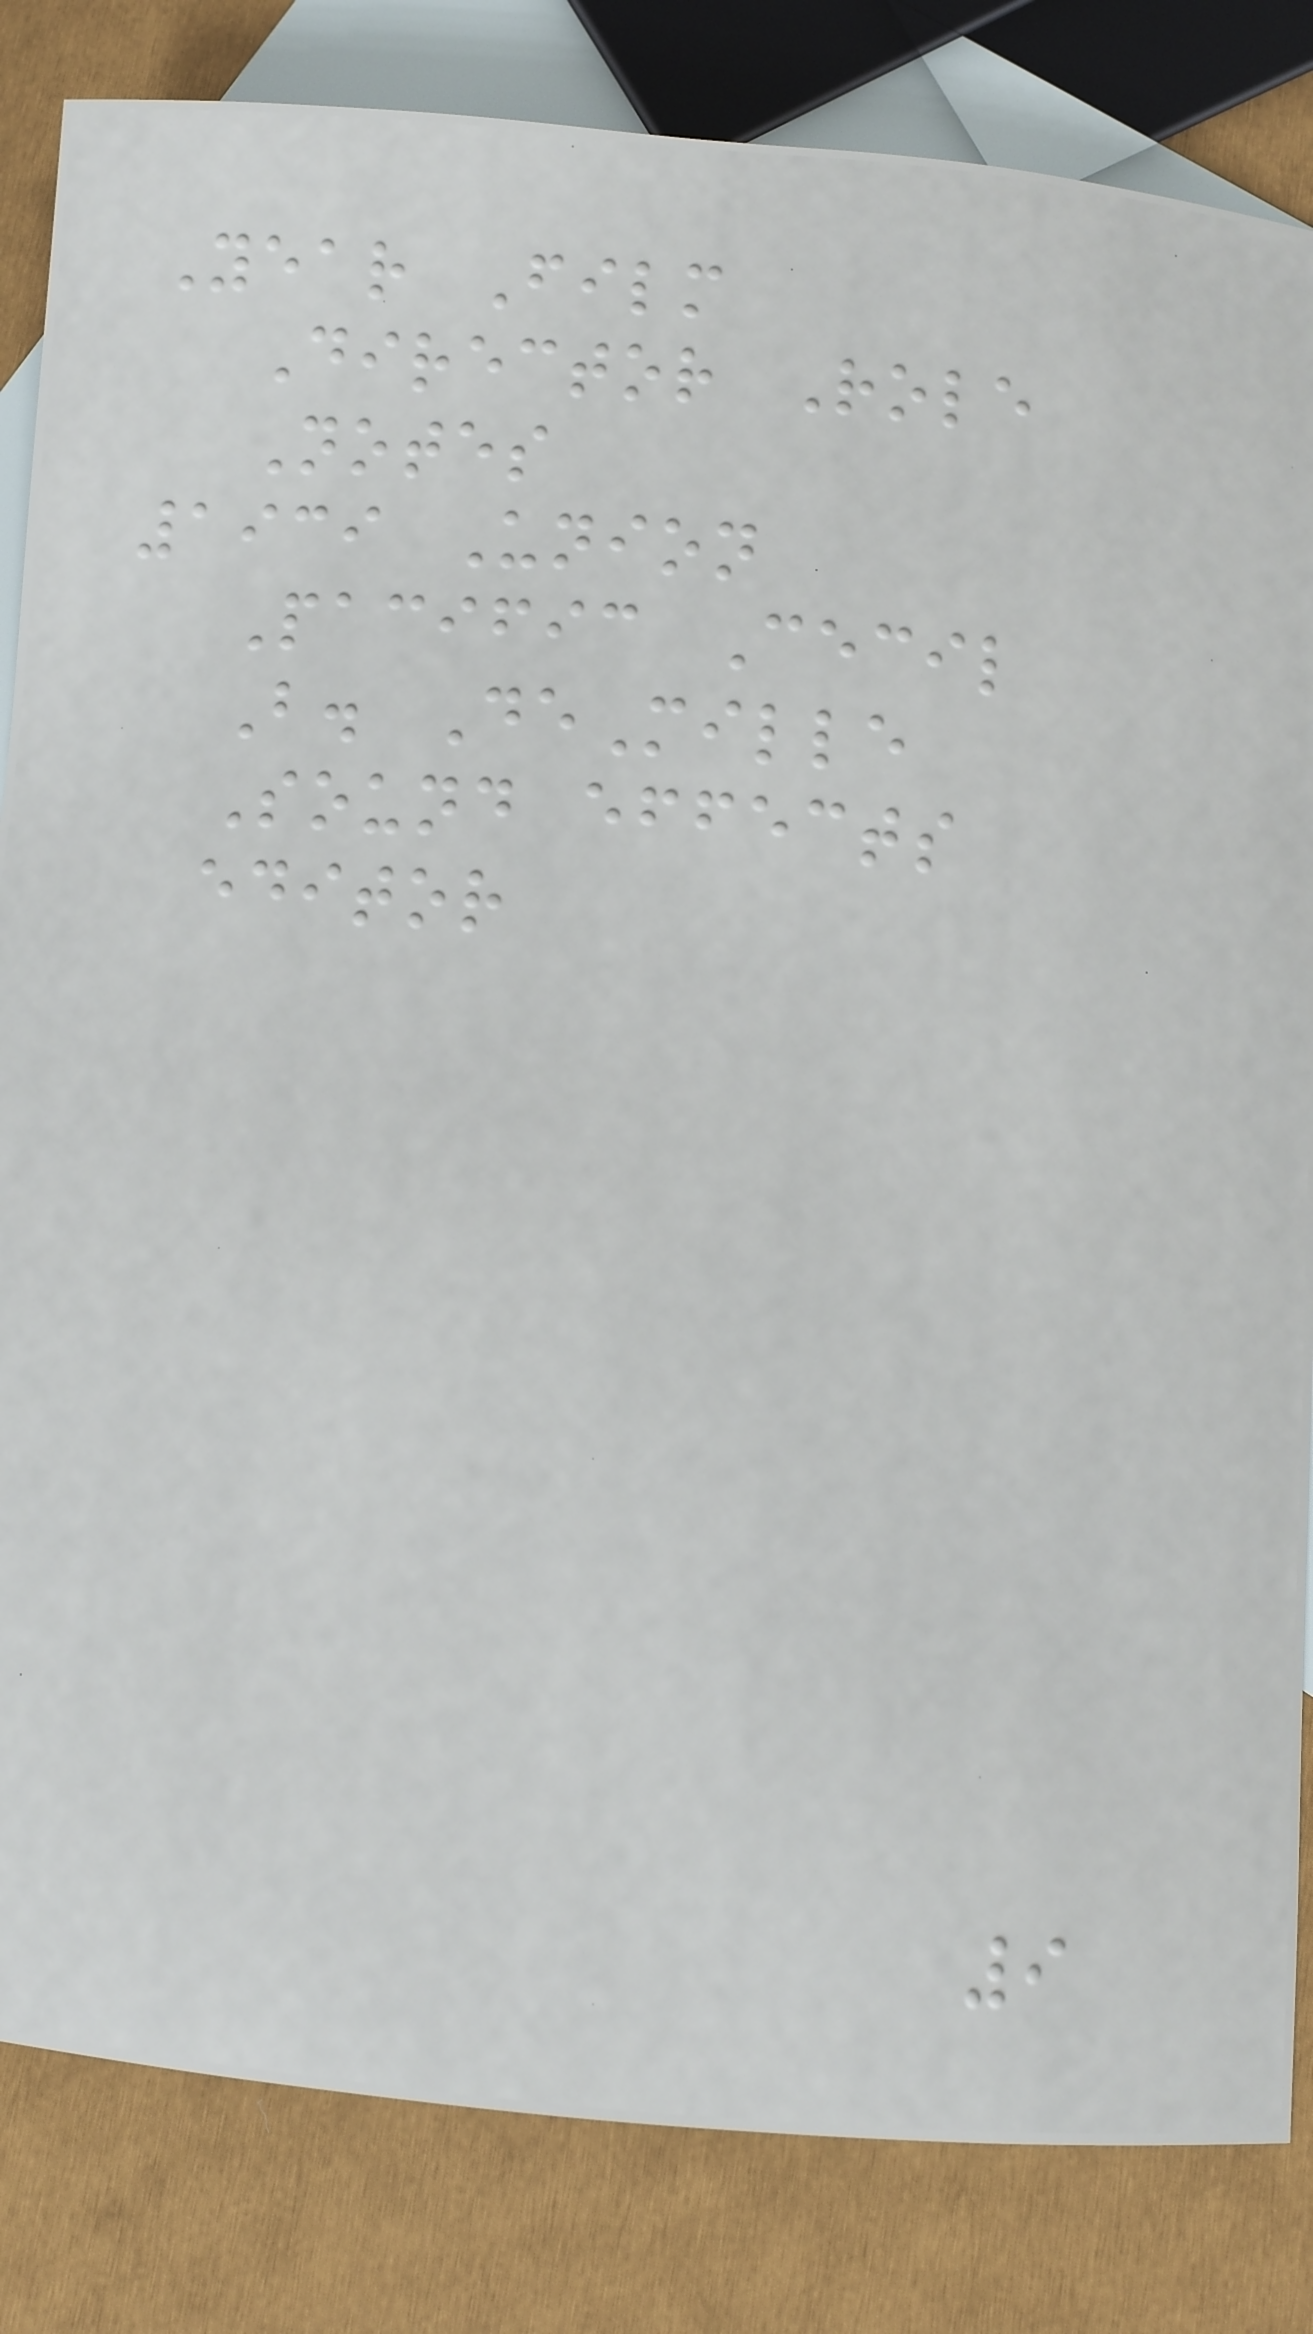Year Film
Director Role
Notes
1939 Union
Pacific Cecil
B. DeMille
Sound effects
editor
9
